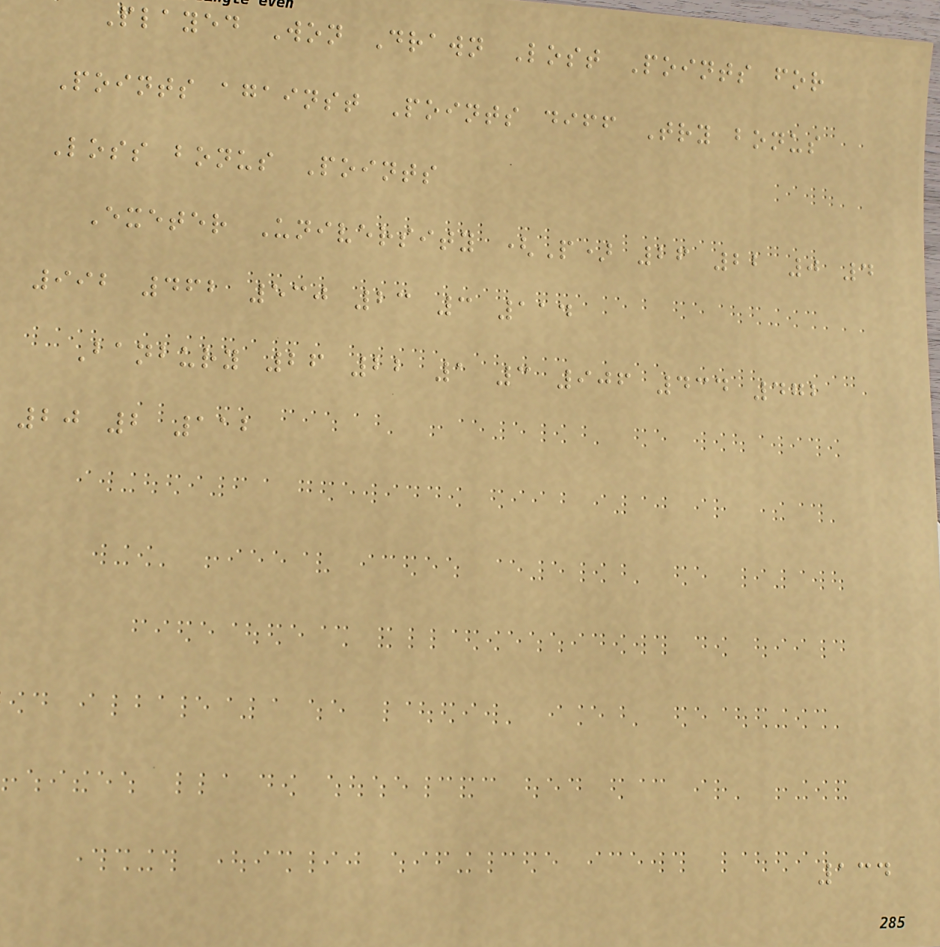Played Won Drawn Lost Points for
Points against Points diff Try bonus
Loss bonus Points
Exeter University (P) 26 22 0 4
992 462 530 23 3 114
Banbury 26 22 1 3 906 434 472
20 2 112
134
